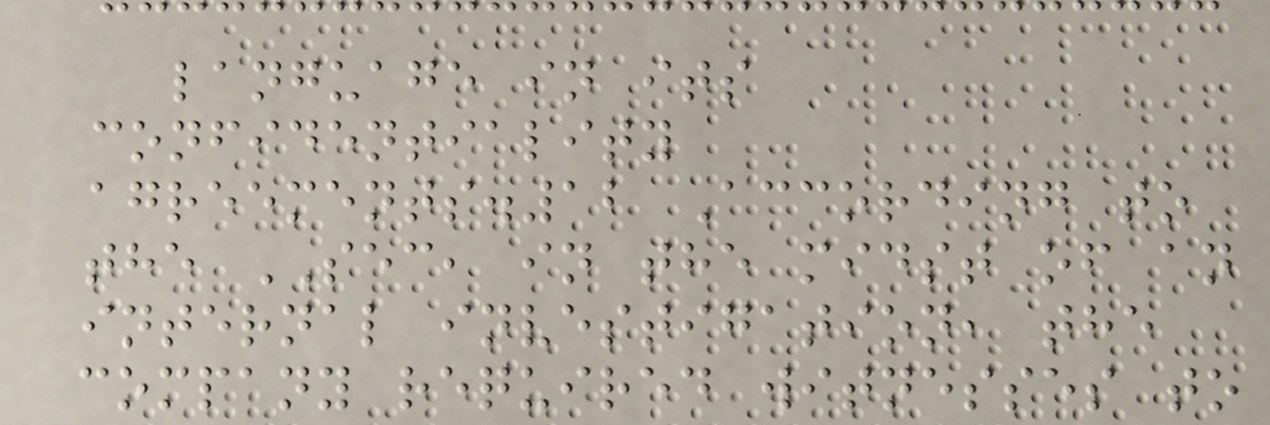language in its
confidentiality
agreements.12 According to
the SEC, in the midst of an
internal investigation, the
company required witnesses to
